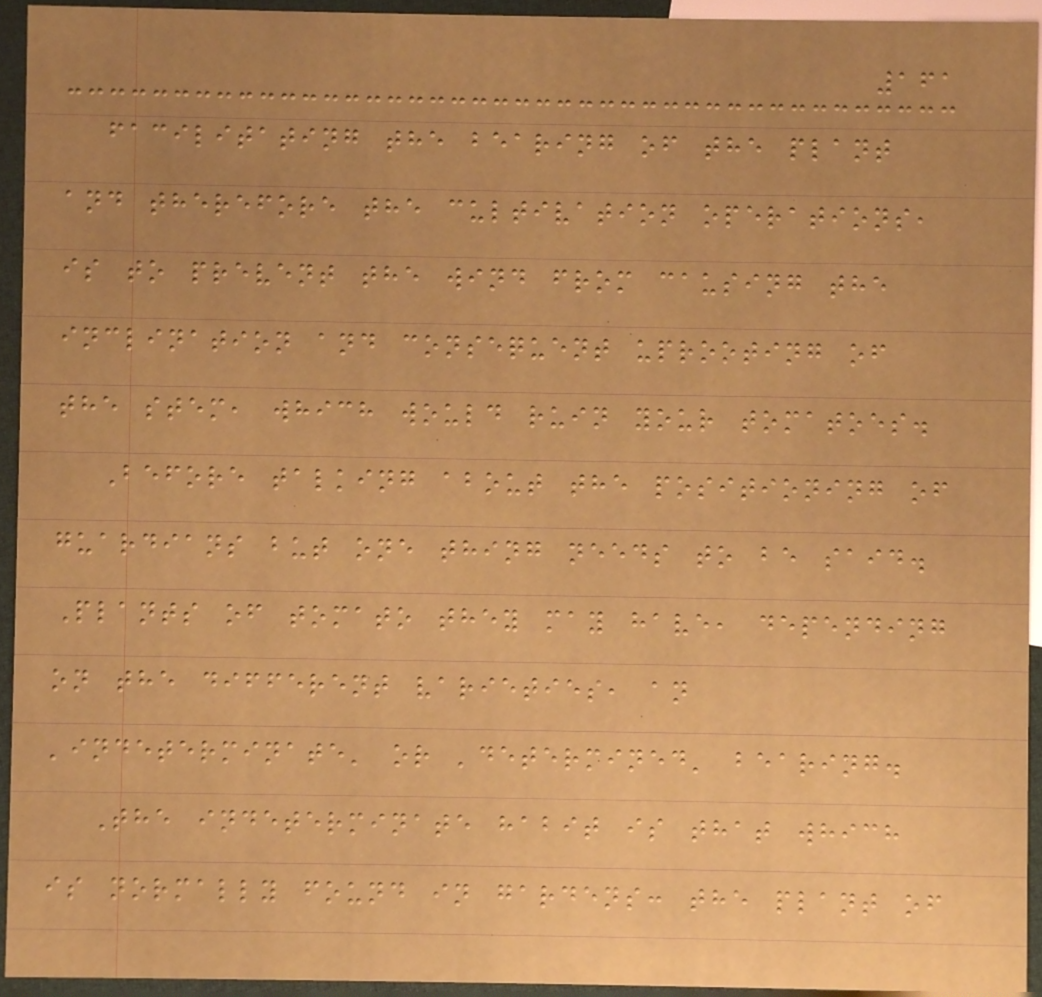161
facilitating the bearing of the plant
and therefore the cultivation operations,
is to prevent the wind from causing the
inclination and consequent uprooting of
the stem, which would ruin your tomatoes.
Before talking about the positioning of
guardians but one thing needs to be said.
Plants of tomato they may have, depending
on the different varieties, an
'indeterminate' or 'determined' bearing.
The indeterminate habit is that which
is normally found in gardens: the plant of
